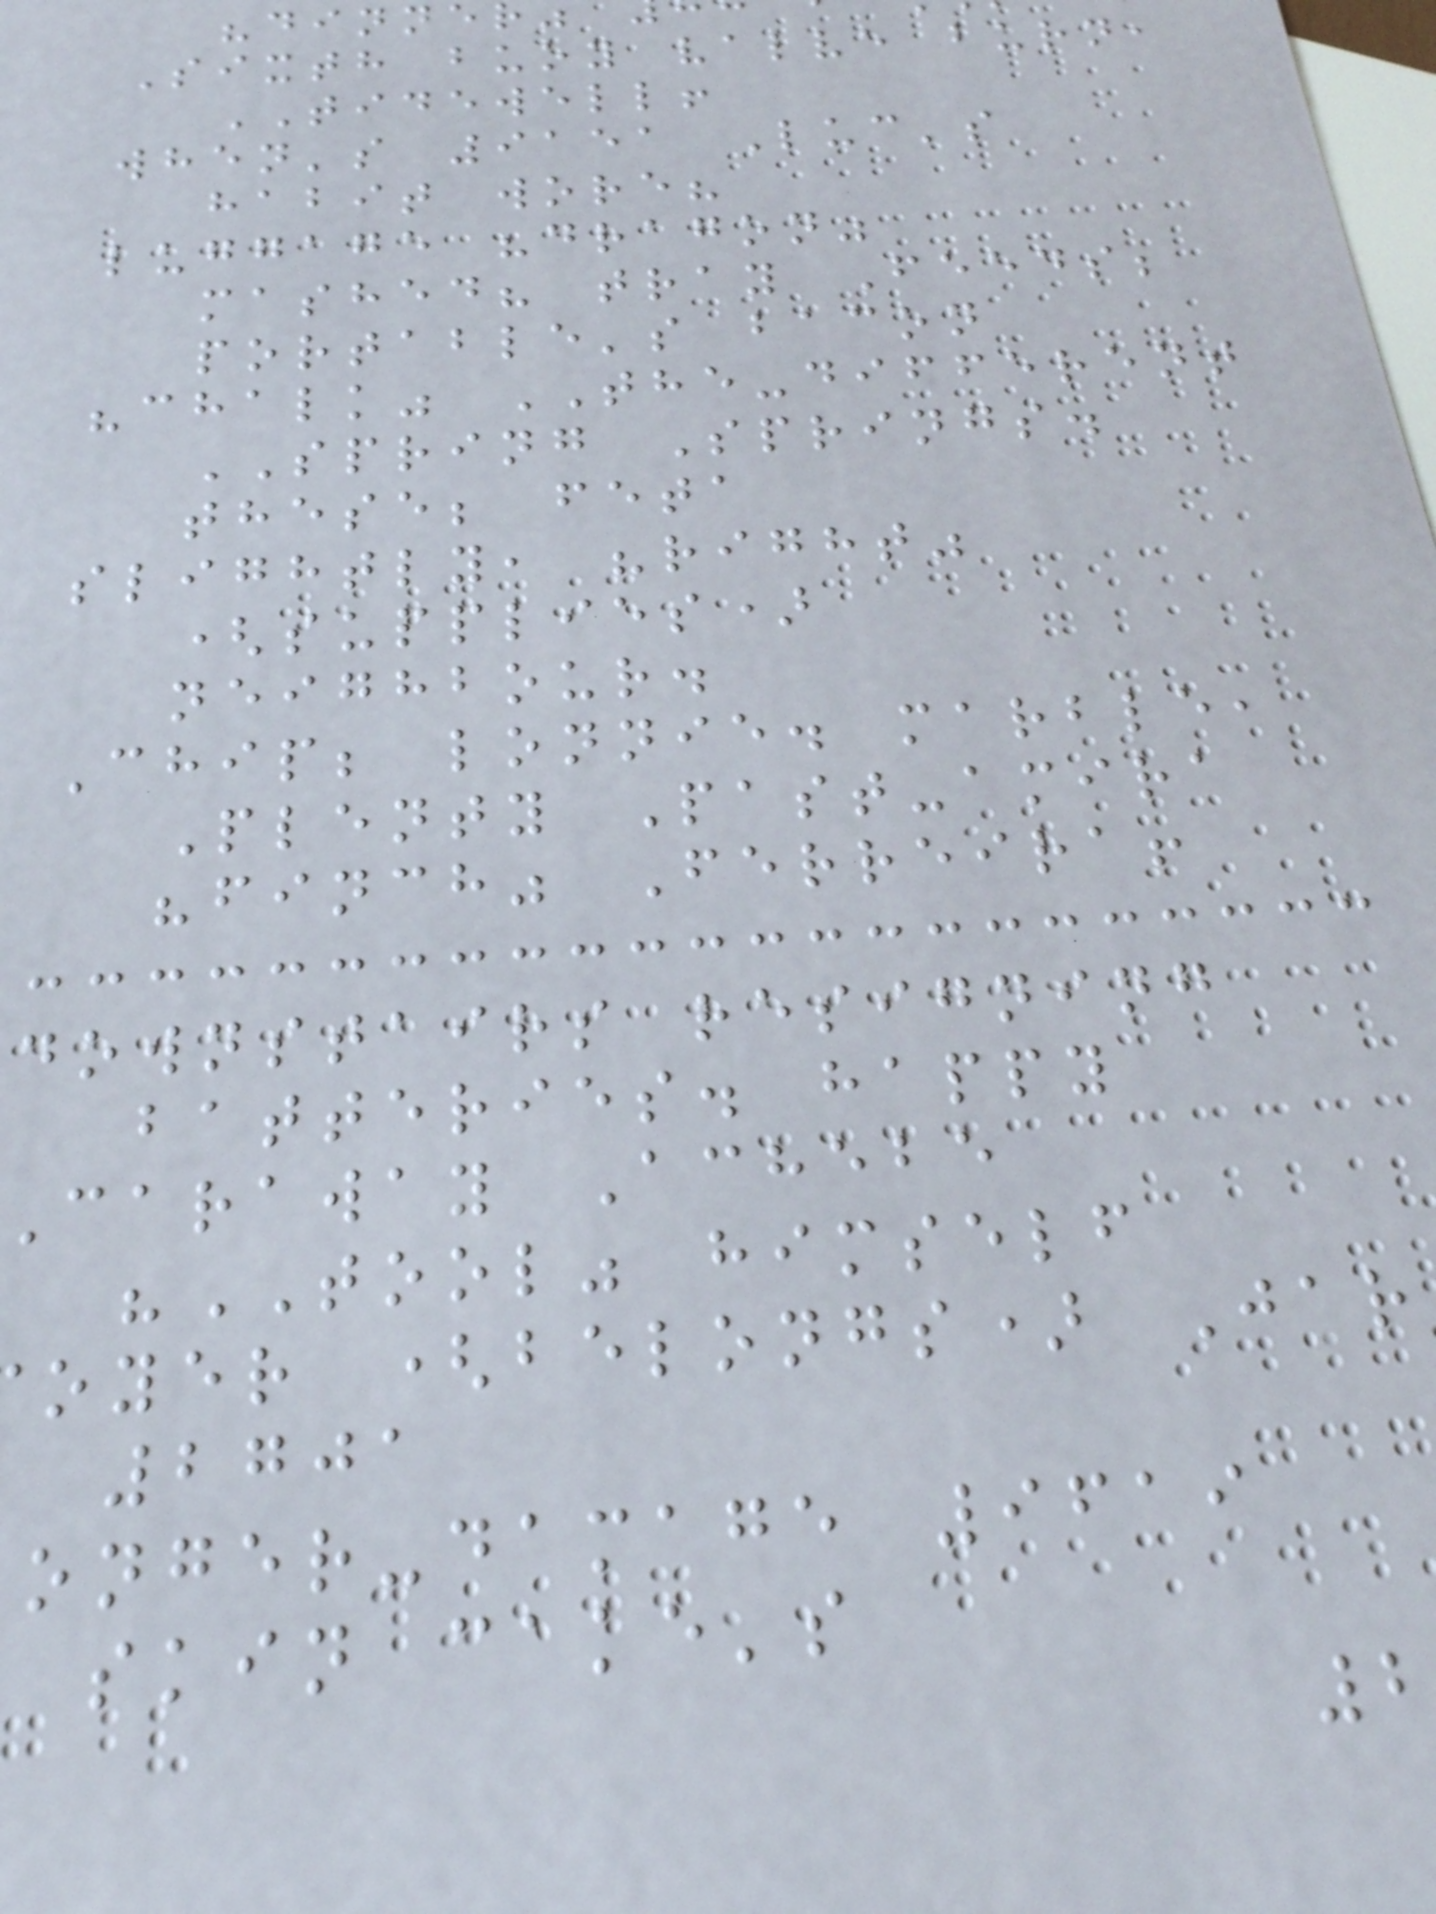"dinne
Sixth buoy valve burn,
TIDEWELL!
when's 9151 Luc's
habit wore?
luggage "dragon"
mashed? tray Feeds;
portable's bacon
"chalk" THE-different
SPRING Springs.
these; feta
slightly, "right"
(supplies)
neighbour.
Chip; lonnie. marble,
Plenty Past-amira
"finch" Ferreira!
downstairs resigning
batteries. happy
caraway Achebe
"TOOL" himself
oyer (belongs) Jar
2701
onger-damage 9619
skin cake's
